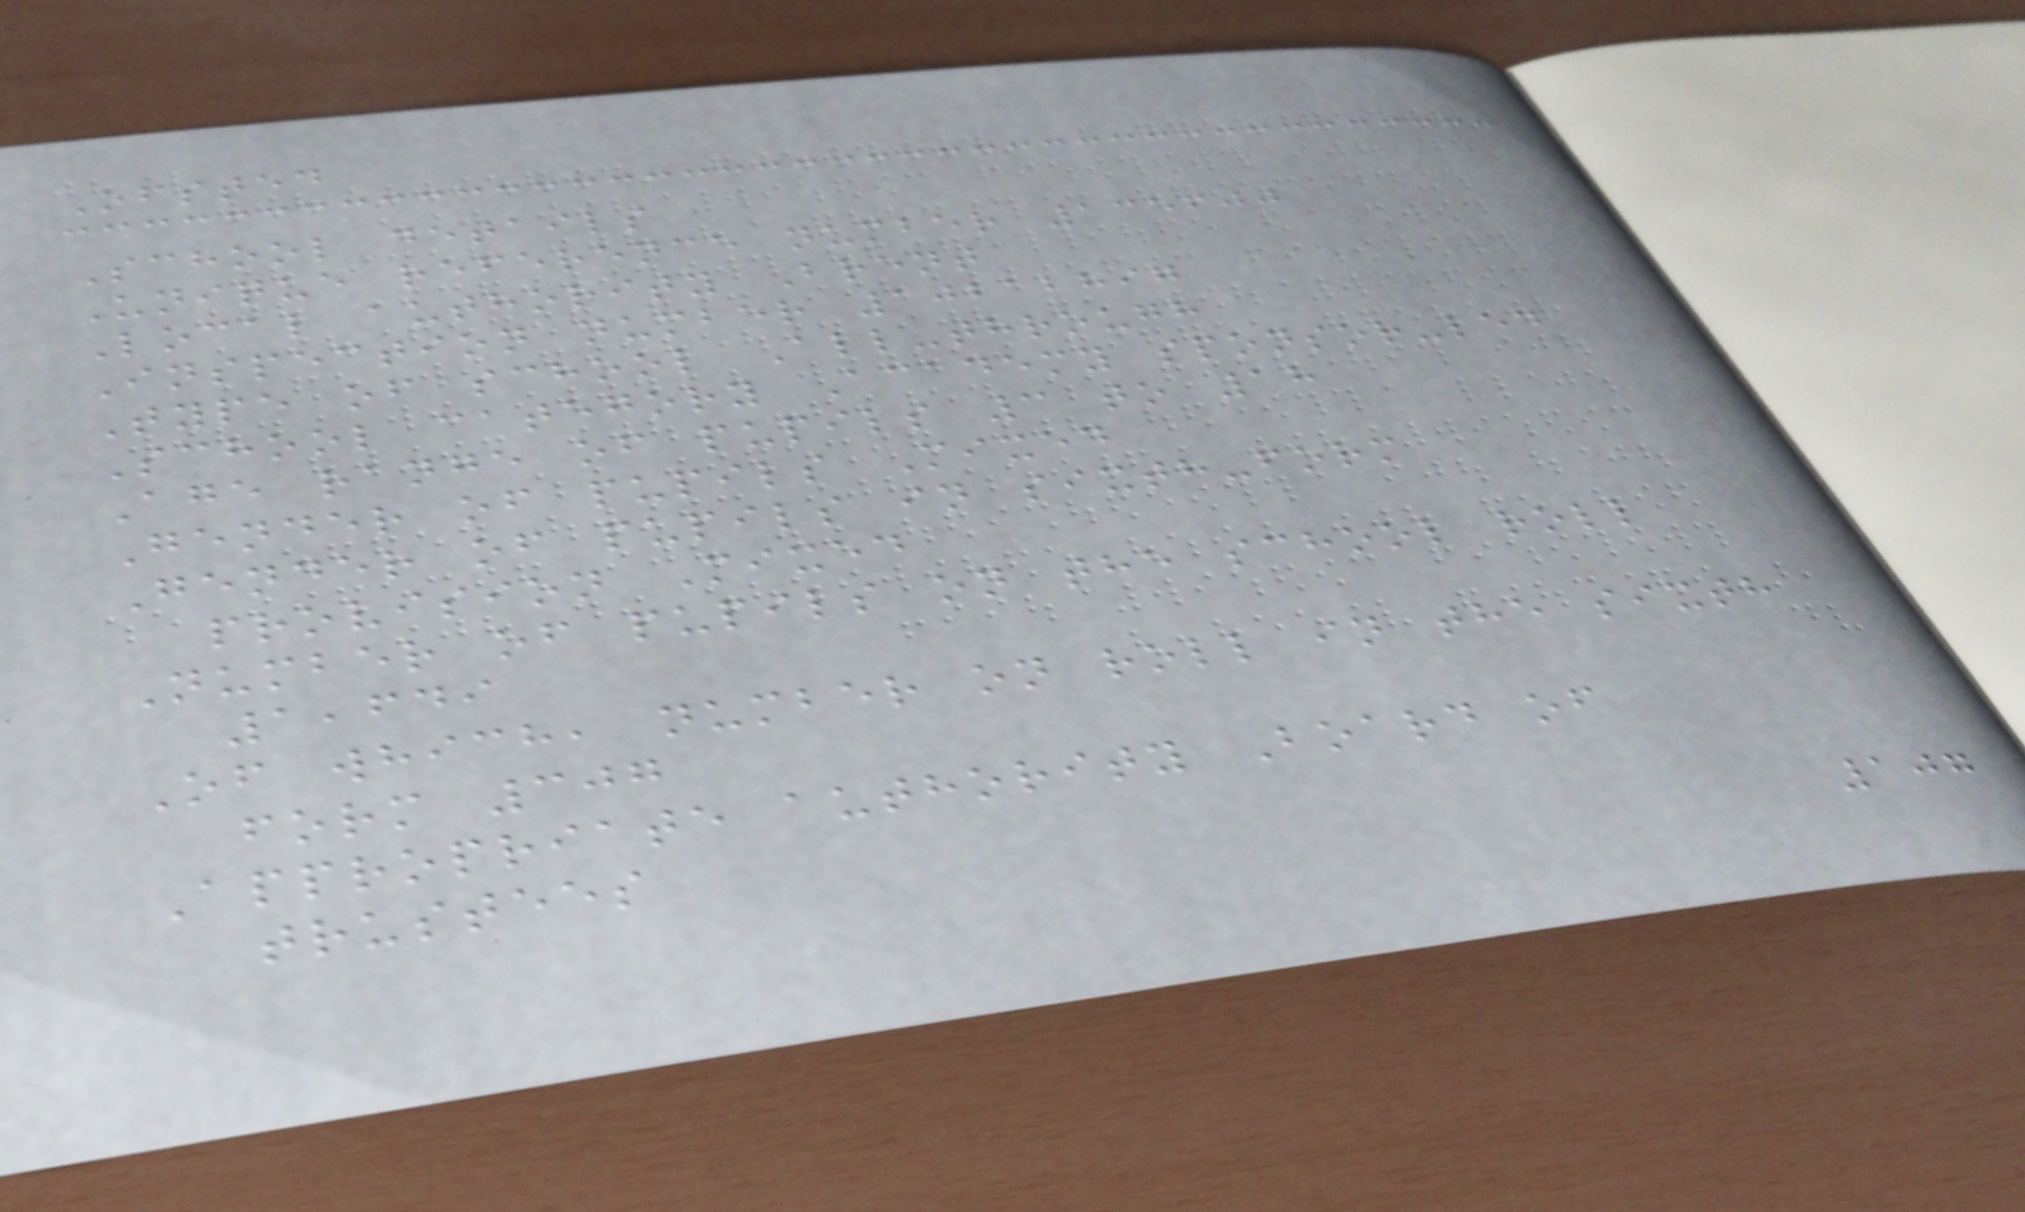Ofsted
School details
Unique reference number 135600
Local authority Brent
Inspection number 10212897
Type of school All-through
School category Academy sponsor-led
Age range of pupils 3 to 18
Gender of pupils Mixed
Gender of pupils in sixth-form
provision Mixed
Number of pupils on the school roll
1,649
Of which, number on roll in the sixth
form 307
Appropriate authority Board of
trustees
107
